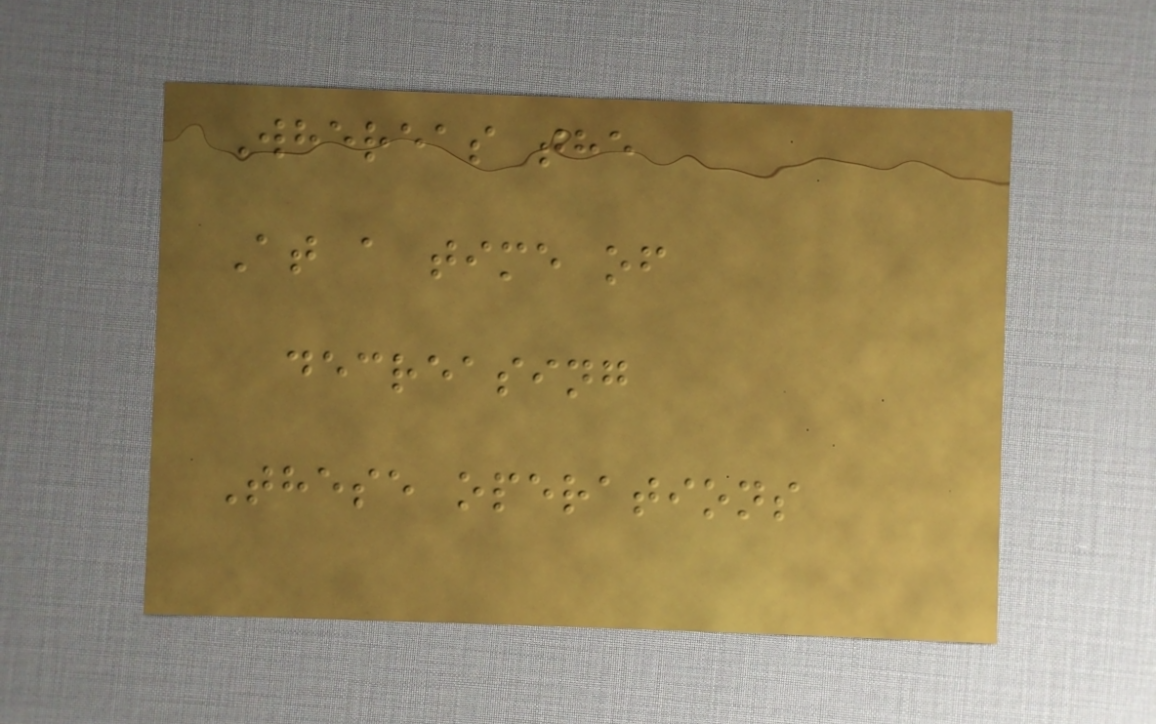Whereas the
At a time of
decreasing
These operations
